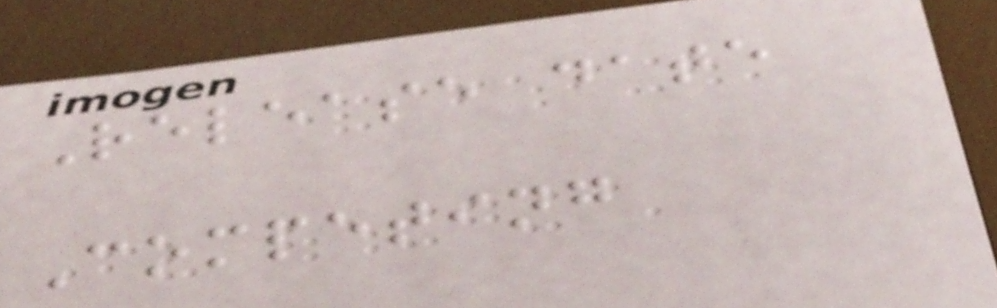Release date
Competing
